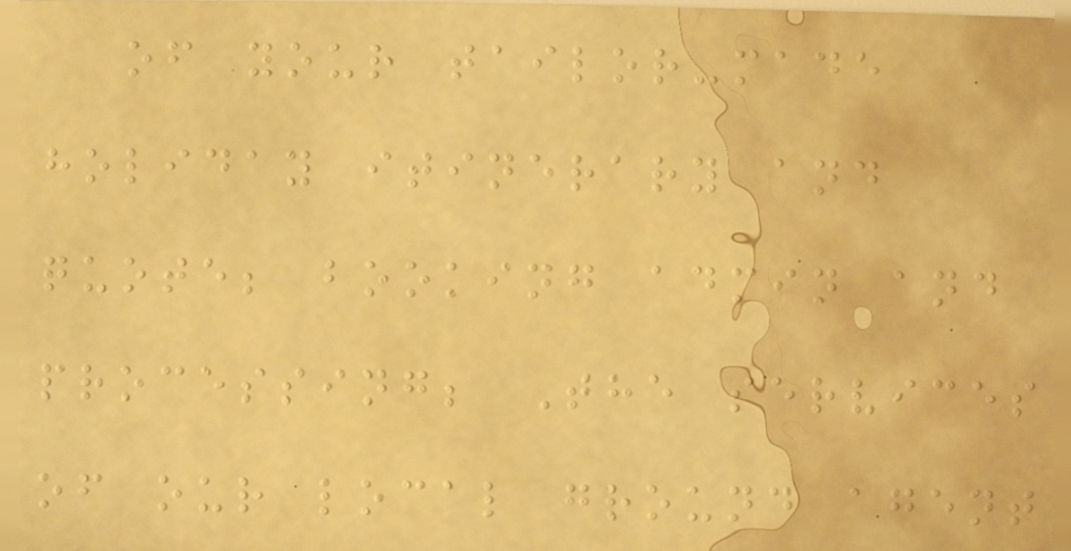of your tailor-made
holiday itinerary and
quote; booking admin and
processing; The services
of our local ground agent
